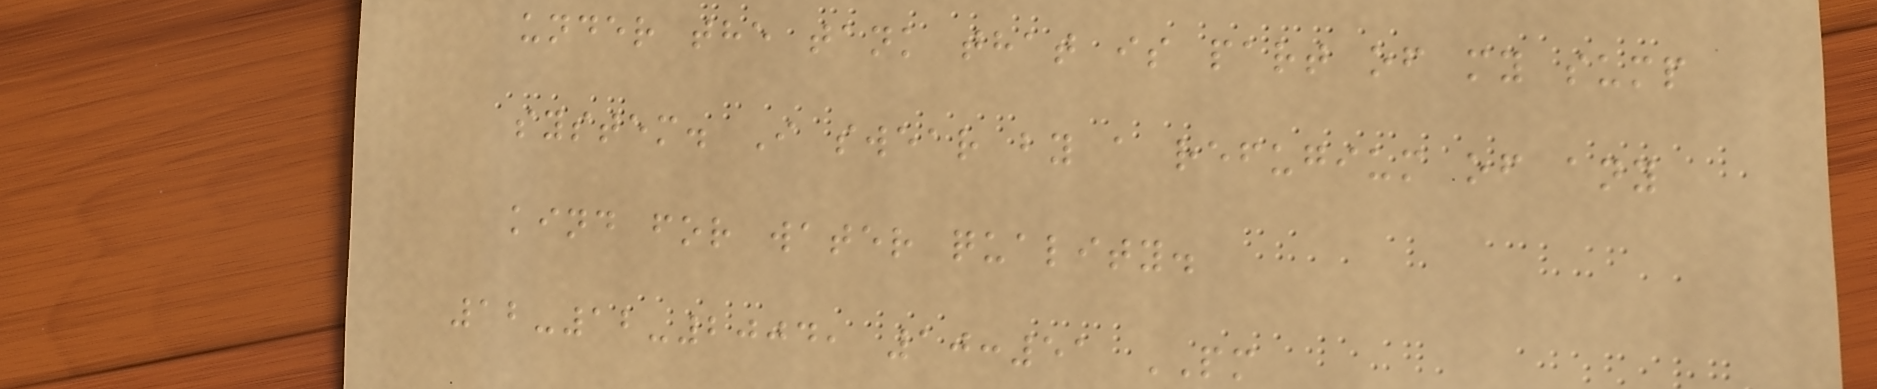under the tank that is part of my sump
system. I swear by a refugium of any
kind for water quality.
12-12-2004, 10:51 PM
